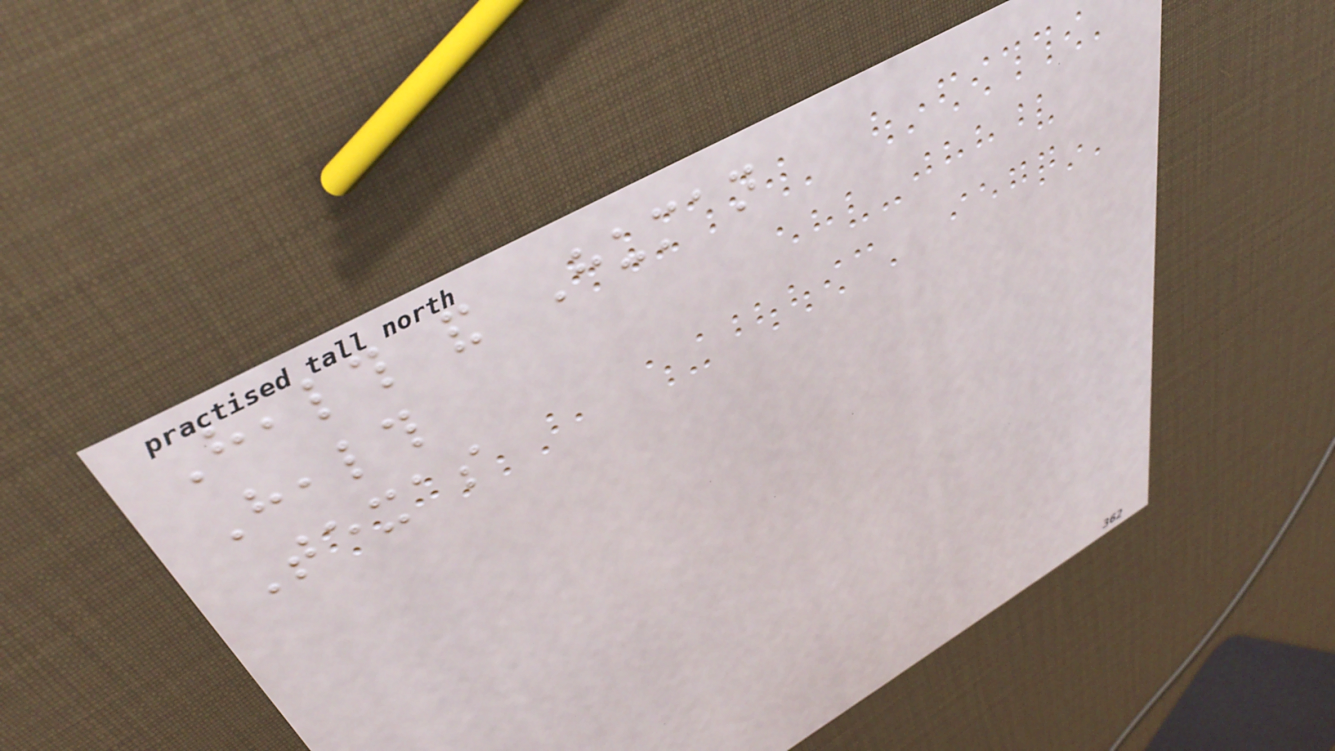Health and Human
Health
Texas
